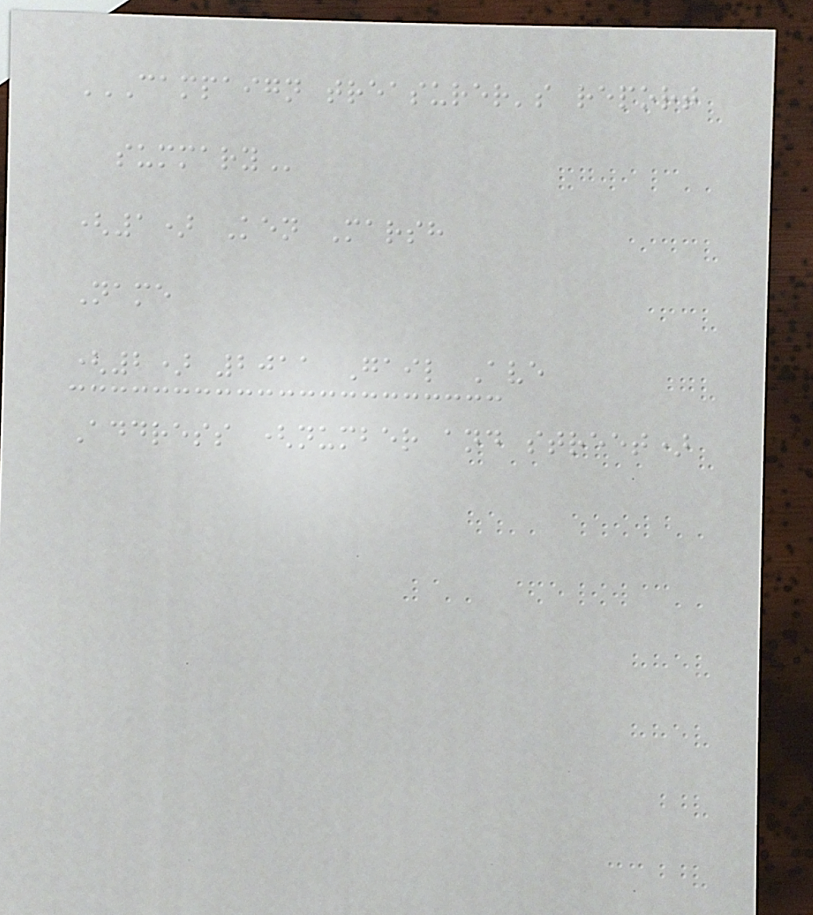CAMPAIGN TREASURER'S REPORT
SUMMARY
(1) Ken Marsh
Name
(2) 2011 Gail Ave
Address (number and street)
